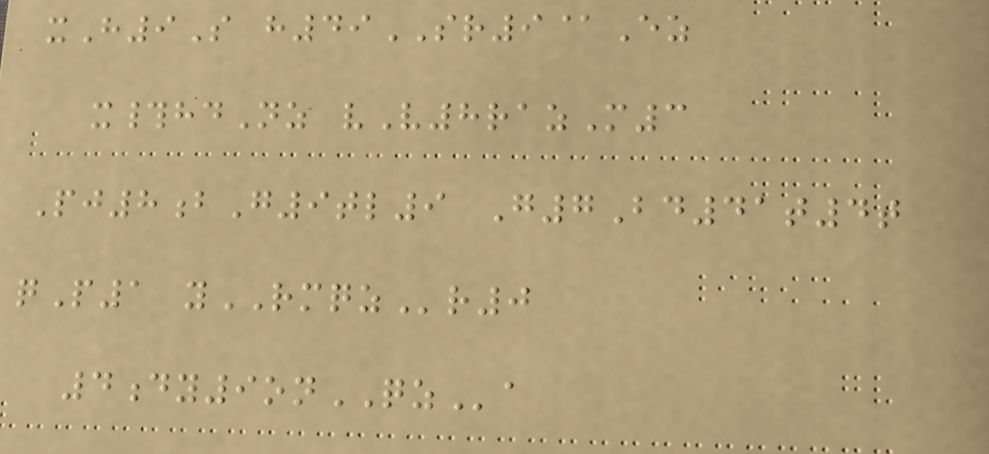xH9S h49SR9@Ez
x#hdNz vV8razM3
Pj8bG9tl9 G7Bd41t4t
qP1 yRMQZr0
4dy9onQZa
